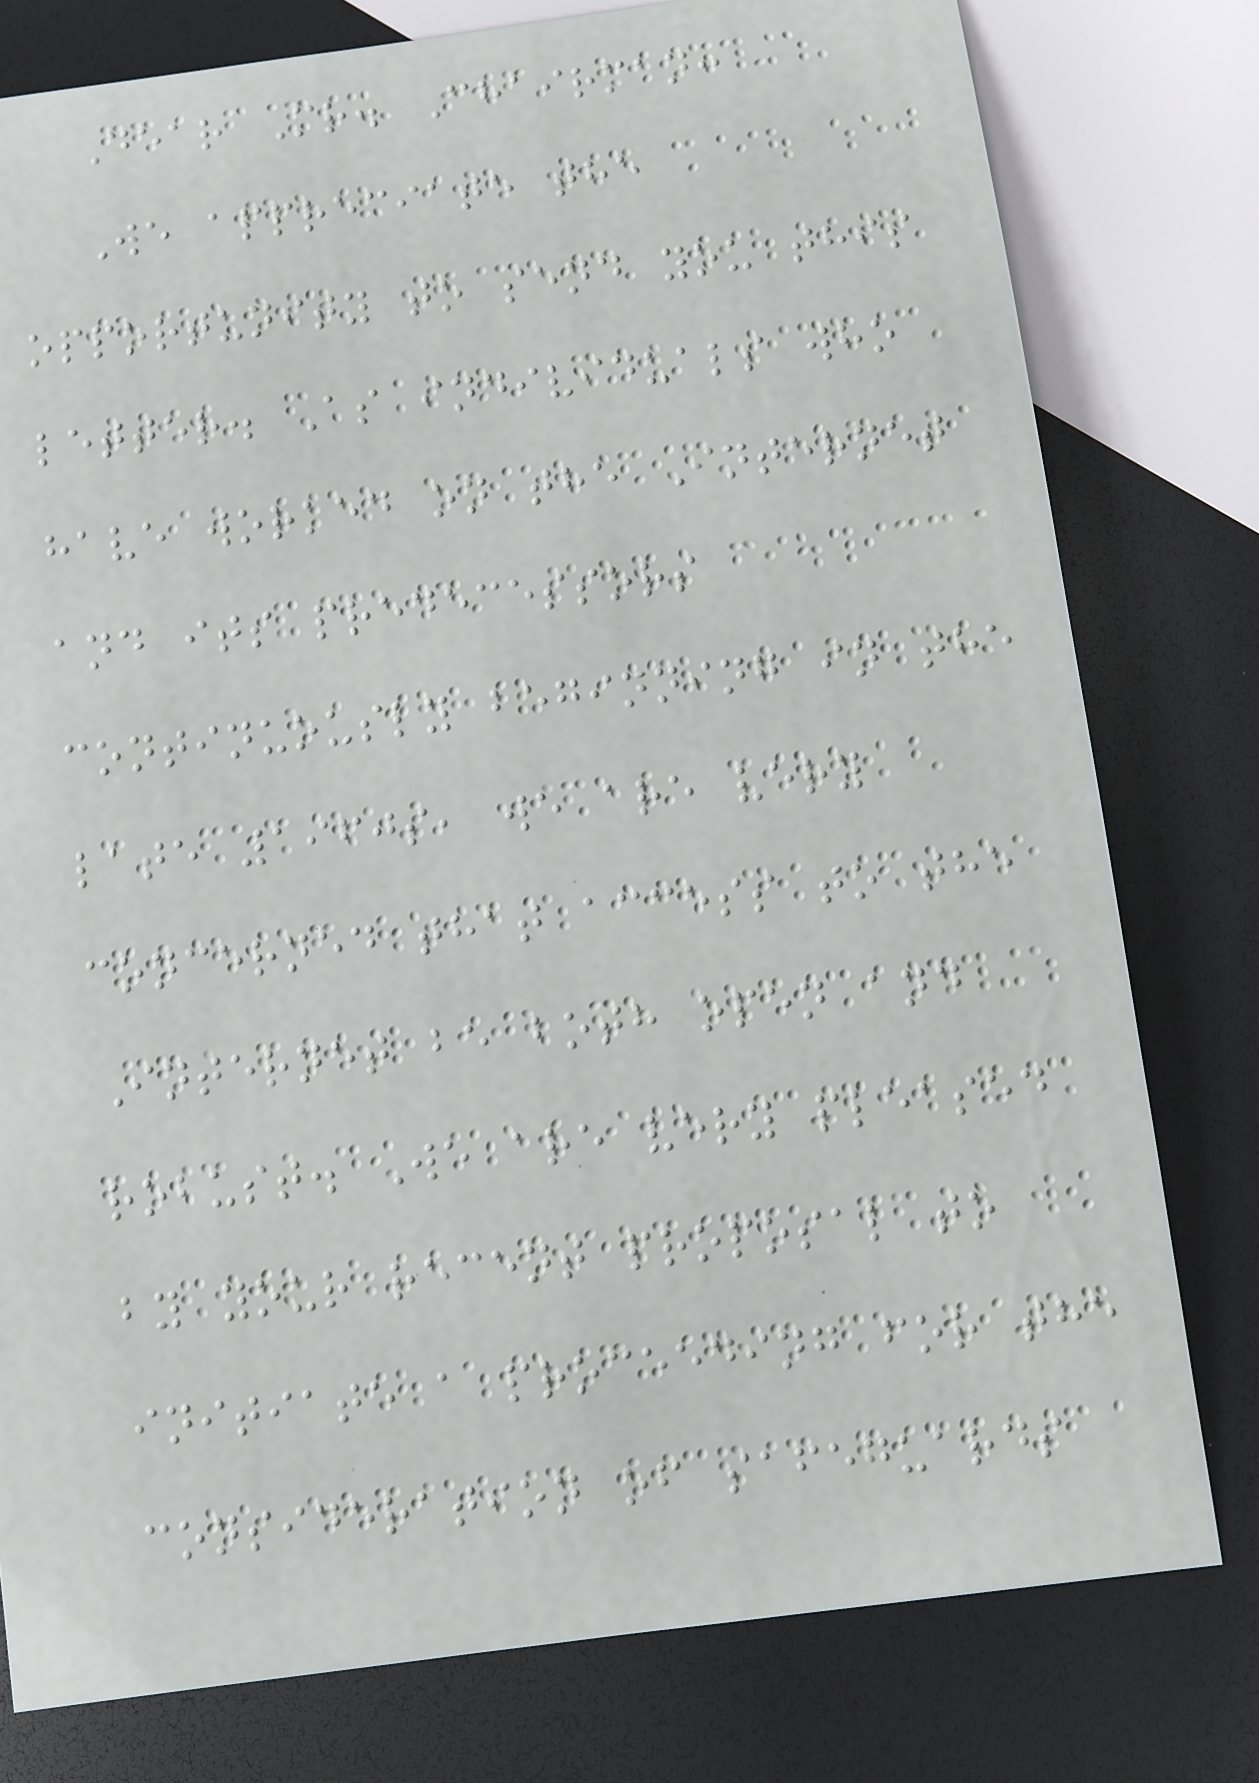Dear Mr. Chairman:
We appreciate the
opportunity to send you this
letter. As individuals who
have worked on the Internet
and its predecessors
continuously beginning in the
late 1960s, we are very
concerned that access to the
Internet be both open and
robust. We are very pleased
by your recent proposal to
initiate a proceeding for the
consideration of safeguards
